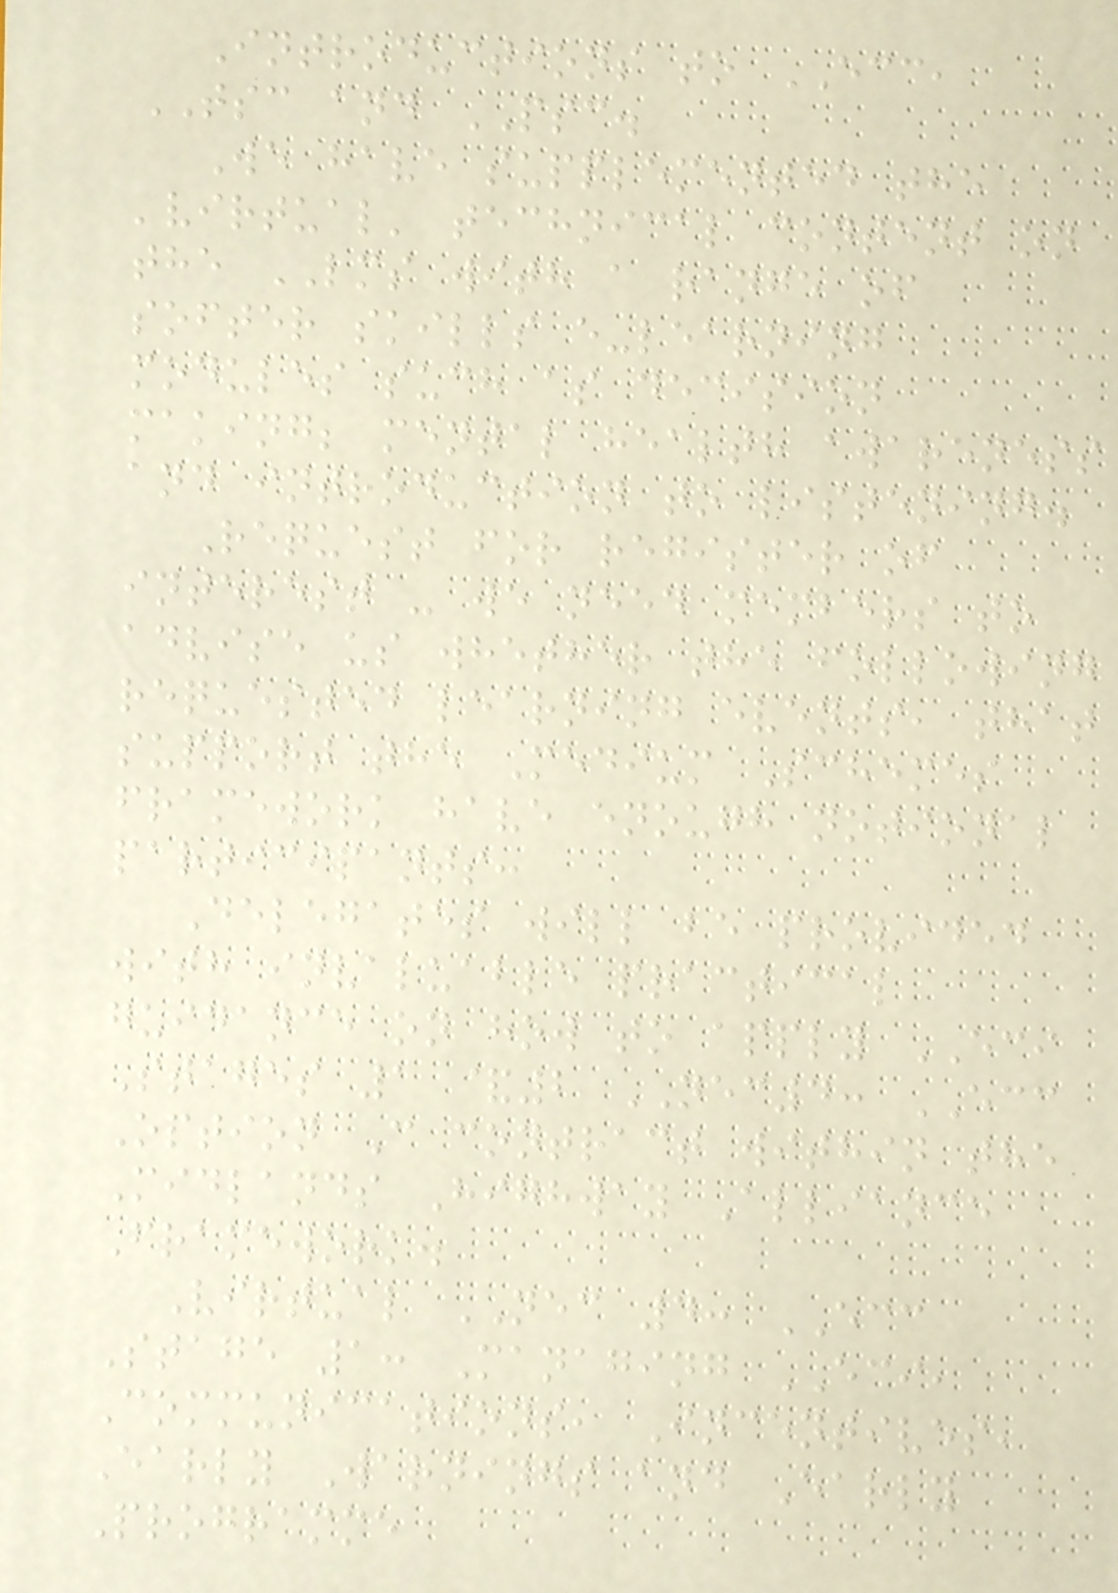Introductions to ECC,
TSC and PSC.
We have supplemented the
'virtual' technical content on
the LMS with a range of
softer skills e-learning
modules such as decision
making; mental health awareness
and introduction to listening.
Request for register of
interest - we need members to
advise us whether the following
requested learning events, that
support the Medium Schemes
framework have enough notional
participants:
Delegates will be provided
with invaluable practical
guidance on how to apply ECI
Stages 1 &2 NEC4: ECC
Option C contract within the
Midlands Highway Alliance
Framework.
Virtual NEC 4: ECC
Stage 1: Managing ECI,
Communications, Incentives,
Early Warnings and Early
Programme
